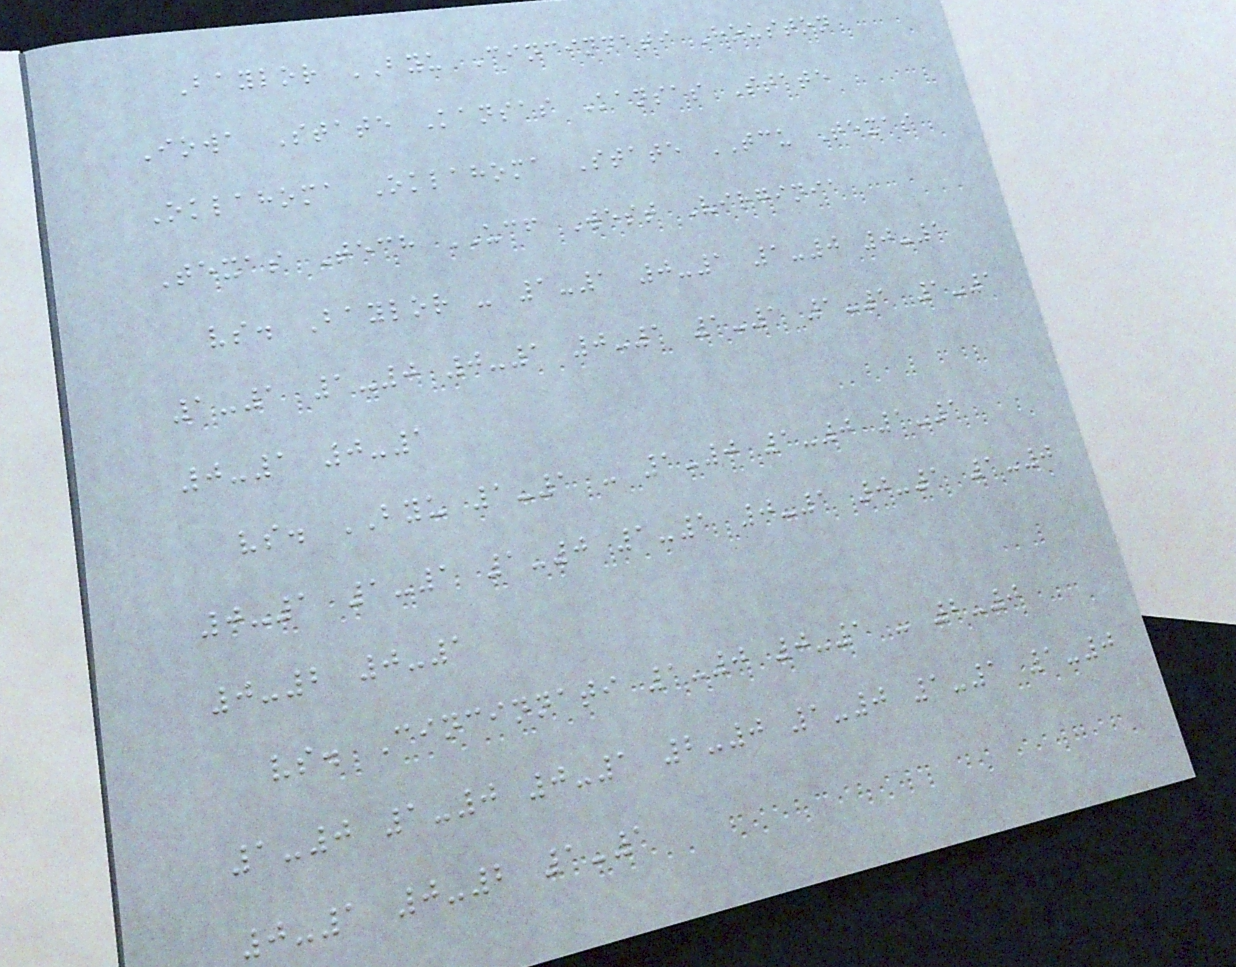Baylor BYU Cincinnati Houston
Iowa State Kansas Kansas State
Oklahoma Oklahoma State TCU Texas
Texas Tech UCF West Virginia
vs. Baylor - 1-1 0-1 1-0 0-1
1-1 1-0 0-1 0-1 1-1 1-1 1-1
0-1 0-1
vs. BYU 1-1 - 1-0 1-0 1-1
0-1 1-1 1-0 1-1 0-1 0-1 1-0
0-2 0-1
vs. Cincinnati 1-0 0-1 - 2-0
1-0 1-0 0-1 2-0 1-0 1-1 1-0
0-1 0-2 1-1
